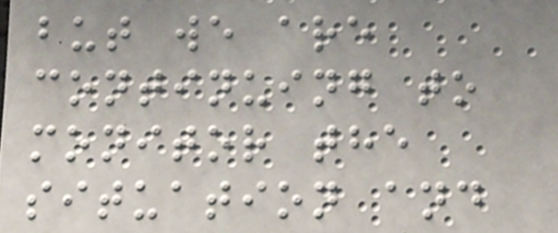but we are
continuing to
monitor the
situation and
